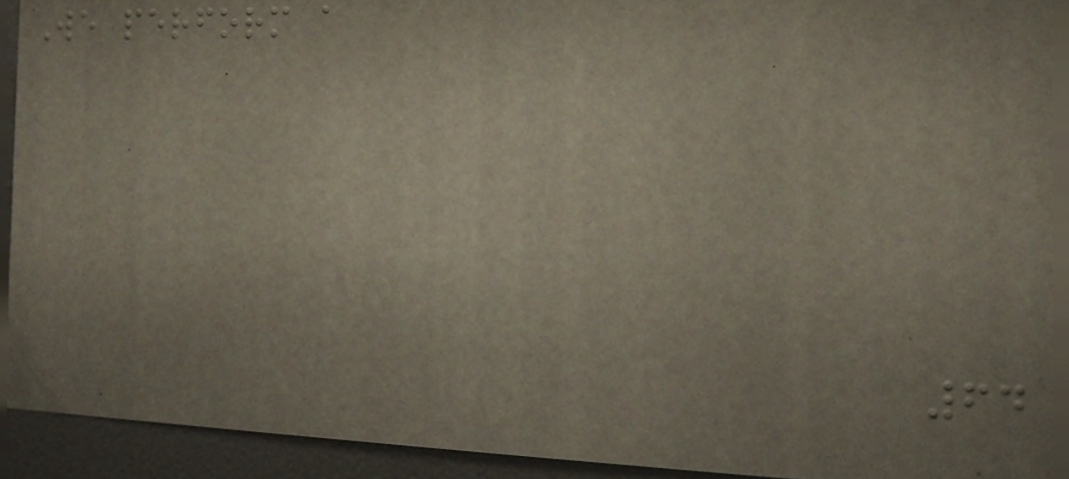We perform a
64
